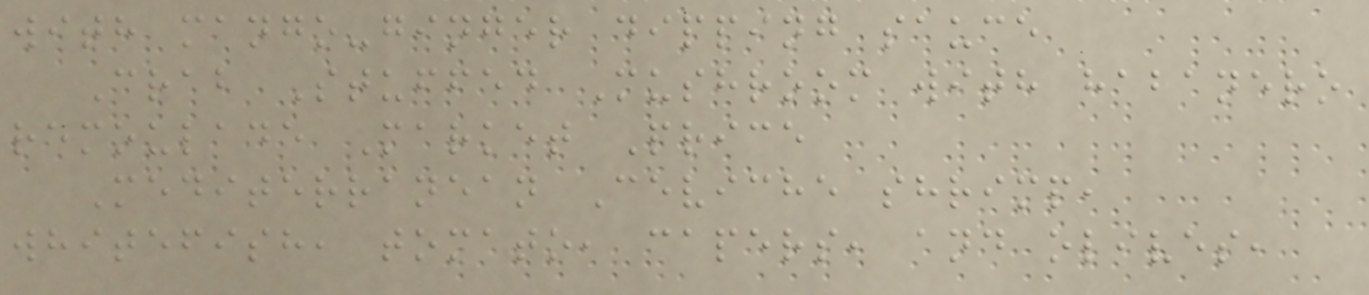with mango-ginger dipping sauce
Crab Stuffed Mushroom with habanero
remoulade Market Price
Mediterranean Ceviche shrimp,
whitefish, tomato, capers, and olives,
